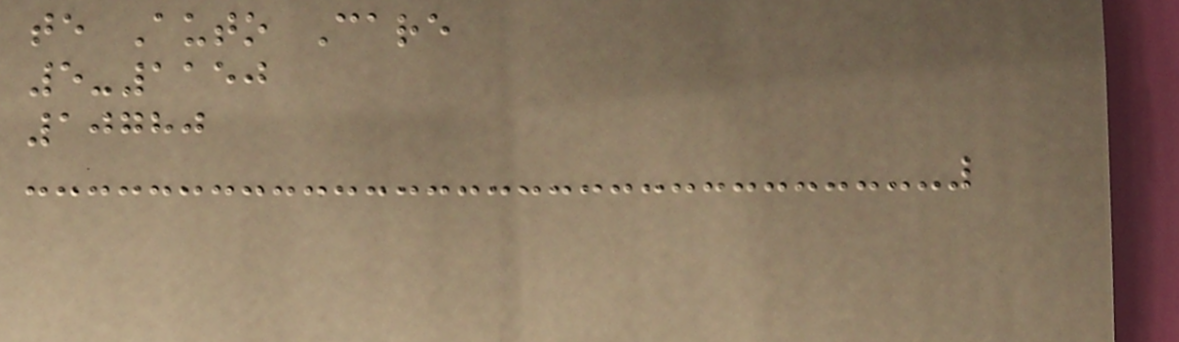te Auto Care
5-1150
10780
